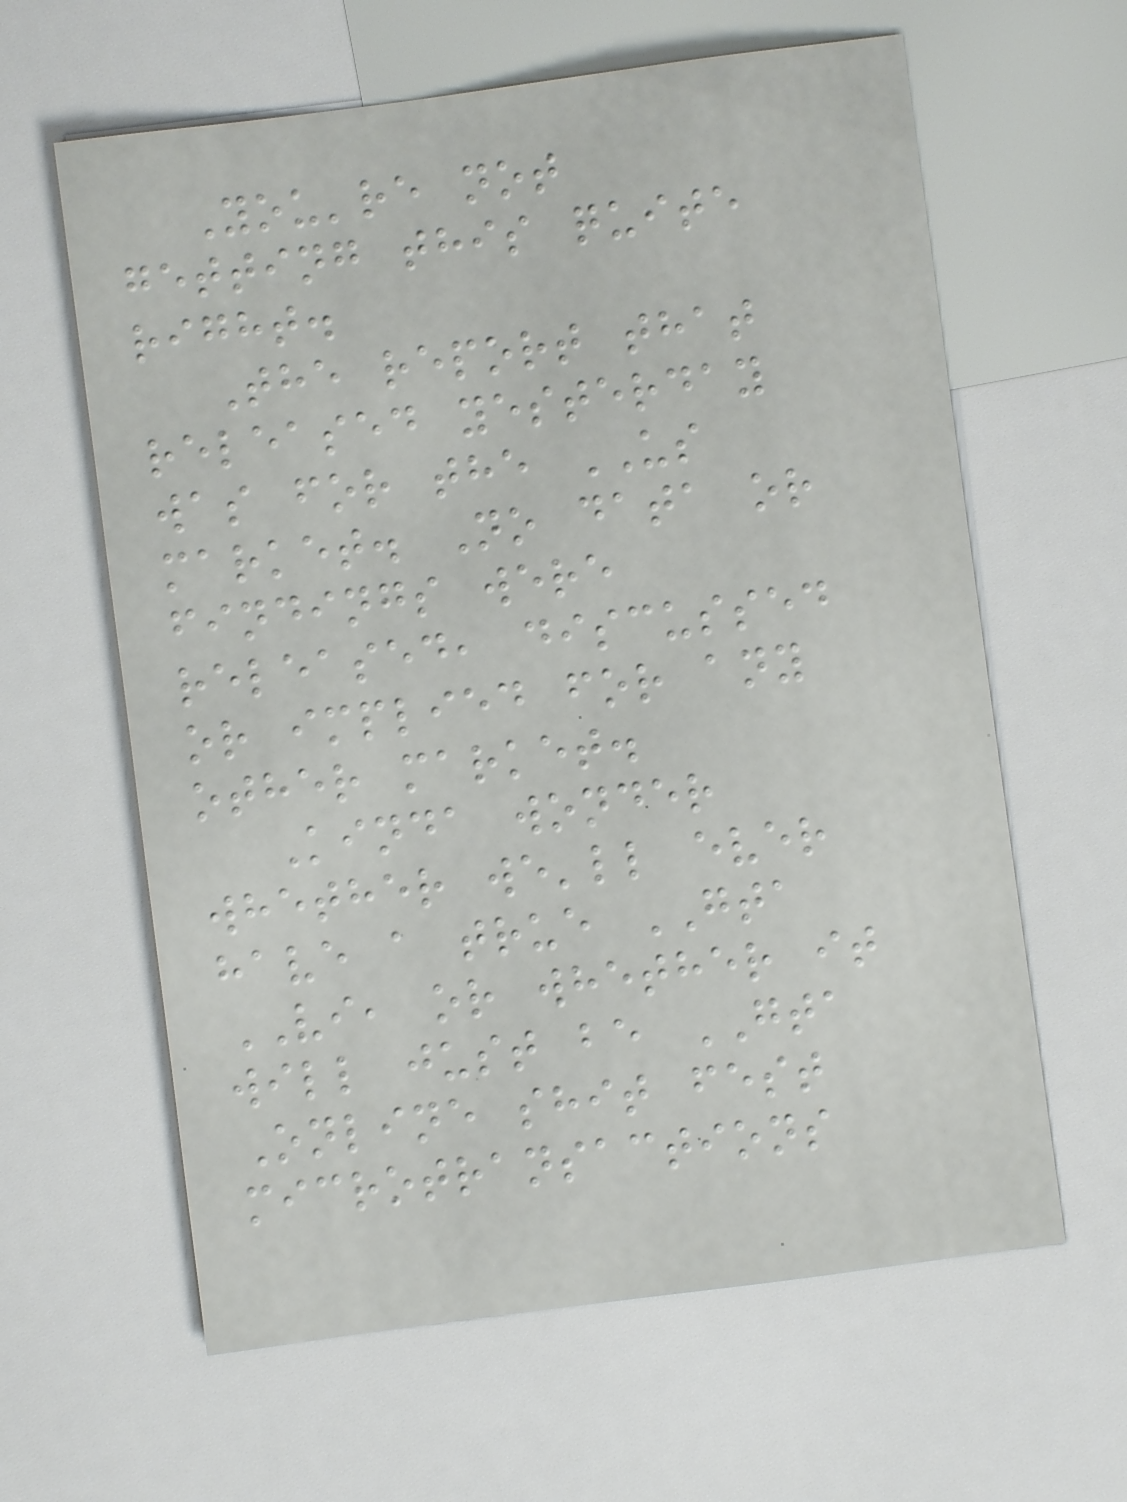You're not
getting this quite
right.
The report that
released yesterday
was for the US
market. No data or
findings were
released, discussed
or implied for any
other market.
Kinda wonder
whether we'll ever
have a true GTA
VI, or whether it
will just be GTA
Online shit fest
microtransactions
